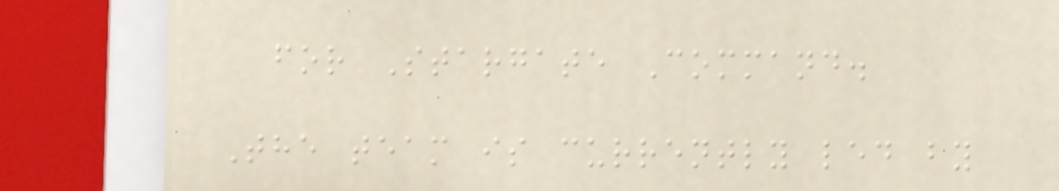for Stargate Command.
The team is currently led by
